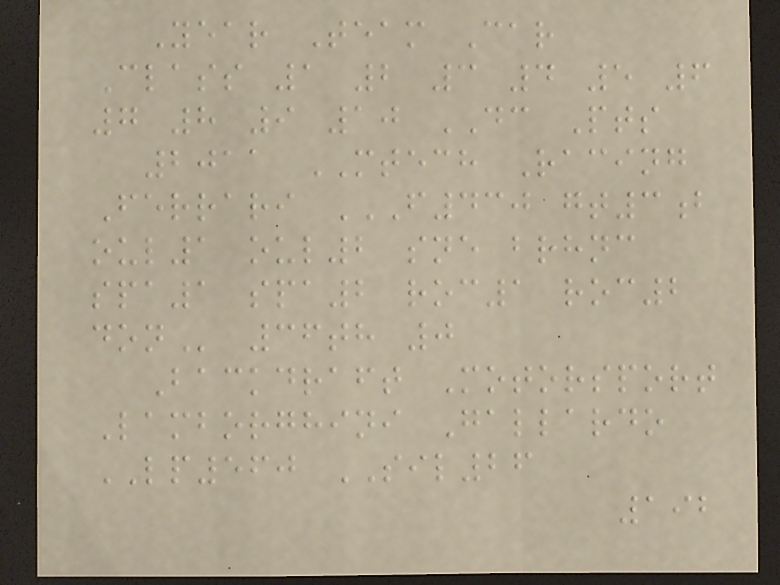Year Team Car
Class 1 2 3 4 5 6
7 8 9 10 DC Pts
2011 MTECH Racing
Ferrari F430 GT3B
OUL1 OUL2 SNE BRHNC
SPA1 SPA2 ROC1 ROC2
DON 36th 0
Backdraft Motorsport
Lamborghini Gallardo
LP560 SIL26
192
